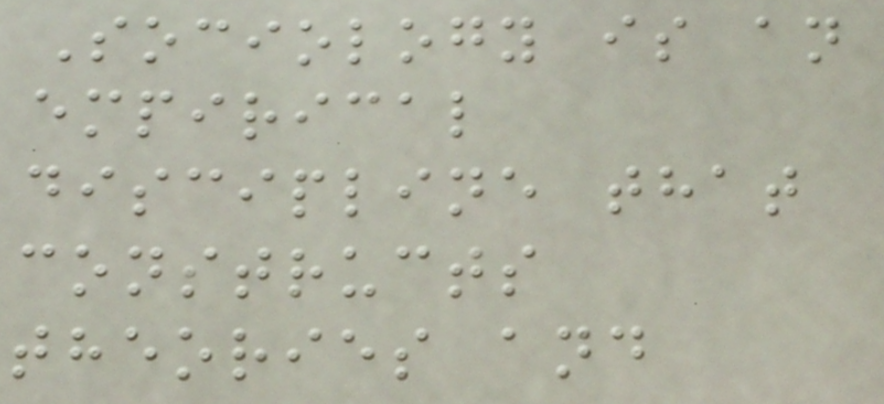Sociology is an
empirical
discipline that
constructs
theories and
